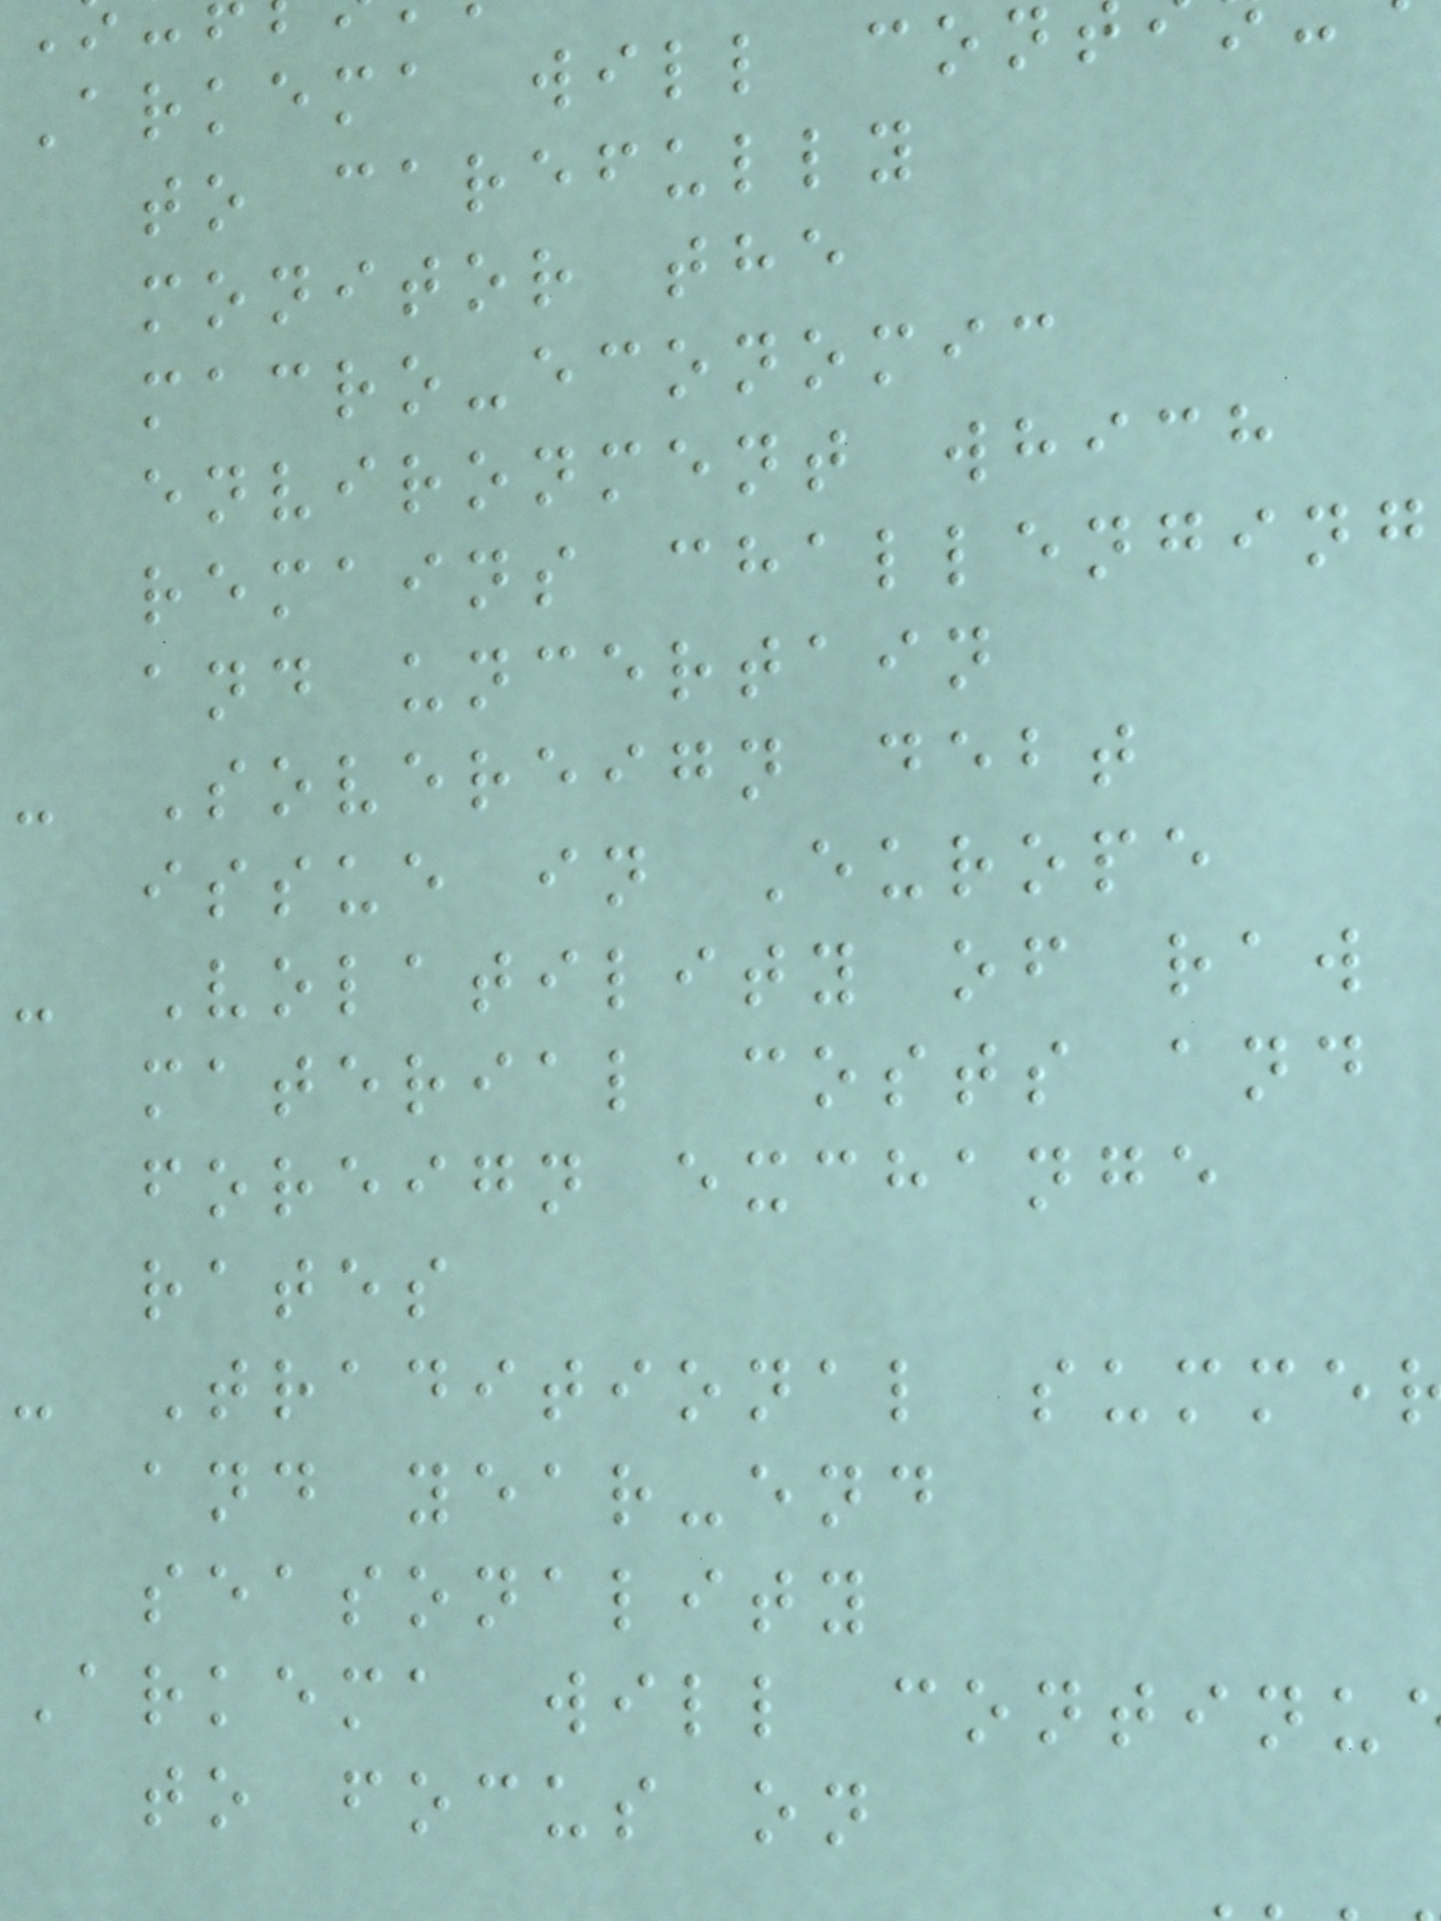Arkema will con
to carefully
monitor the
macro-economic
environment which
remains challenging
and uncertain
- Sovereign debt
issue in Europe
- Volatility of raw
material costs and
foreign exchange
rates
- Traditional summe
and year-end
seasonality
Arkema will continu
to focus on
